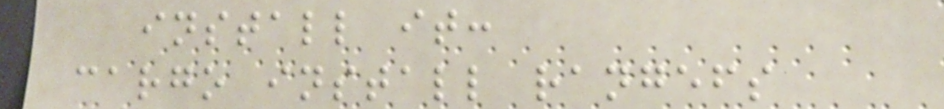install it:
cargo install rangefs
